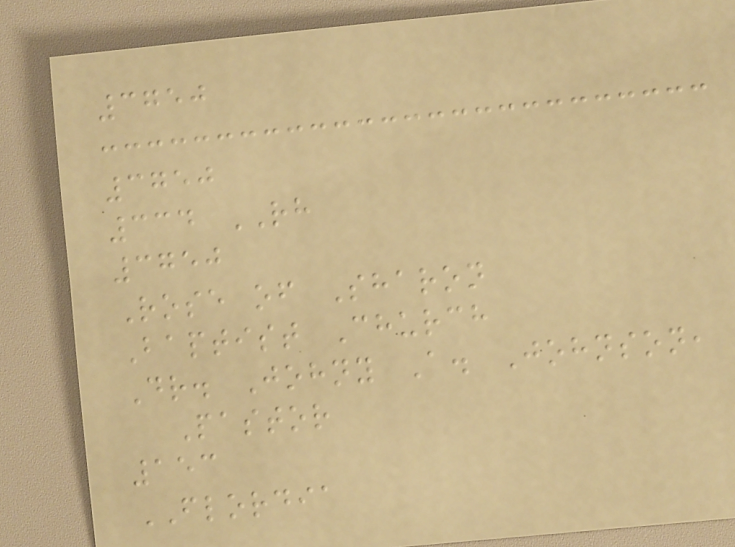3750
3750
334 RH
3750
Rose of Sharon
Baptist Church
Dr. Johny A. Johnson,
Pastor
153
FLORDIA
